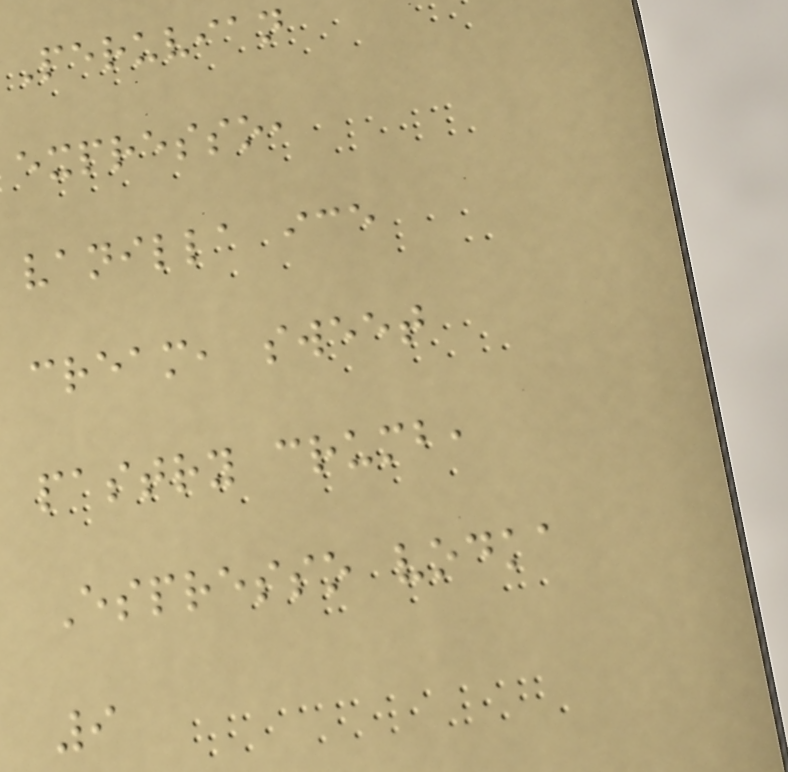Peruvian
expresso,
vanilla ice
cream, sweet
pastry crumb,
Espresso vodka
9
